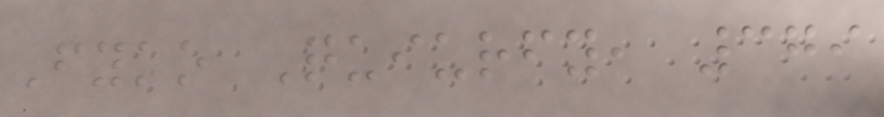Fyko Quiurfy, 379
